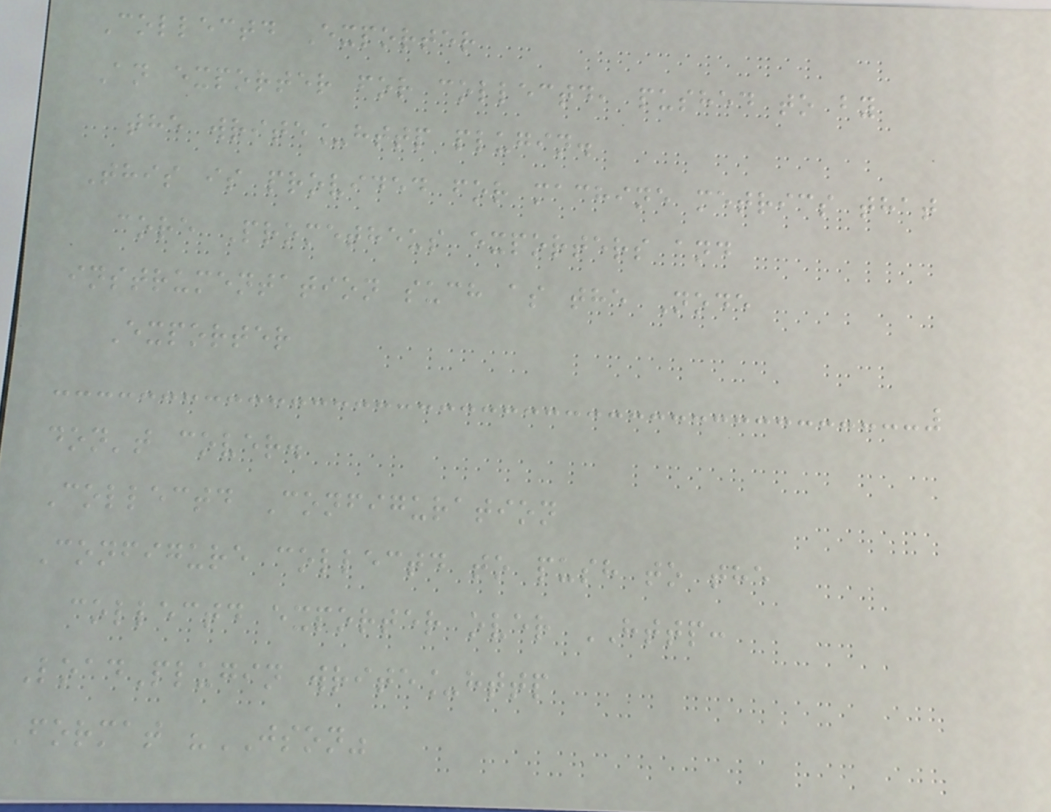Collectd Exporter
An exporter for collectd, pushed to by
the write_http plugin.
This is provided for machine metrics that
core Prometheus exporters and
instrumentation such as the Node
Exporter
don't cover.
Collectd Configuration
Configure collectd to push to the
collectd exporter over HTTP:
LoadPlugin write_http
Format "JSON"
